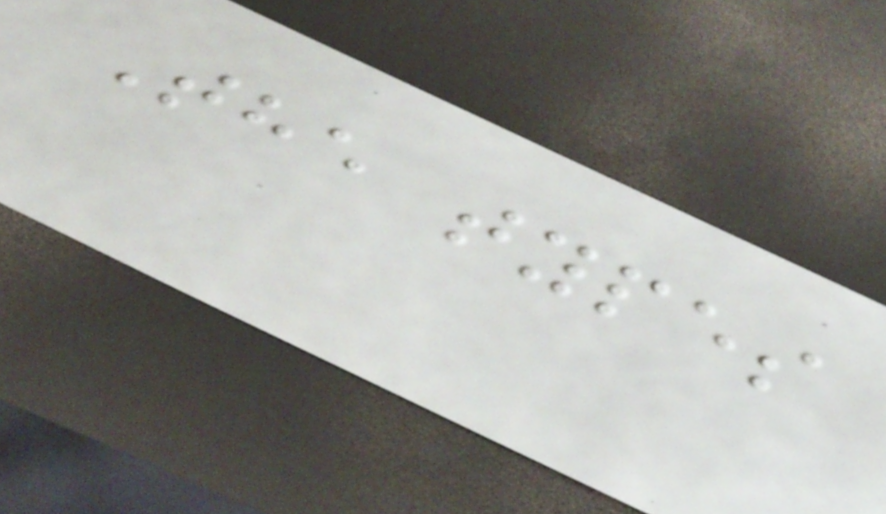The types
